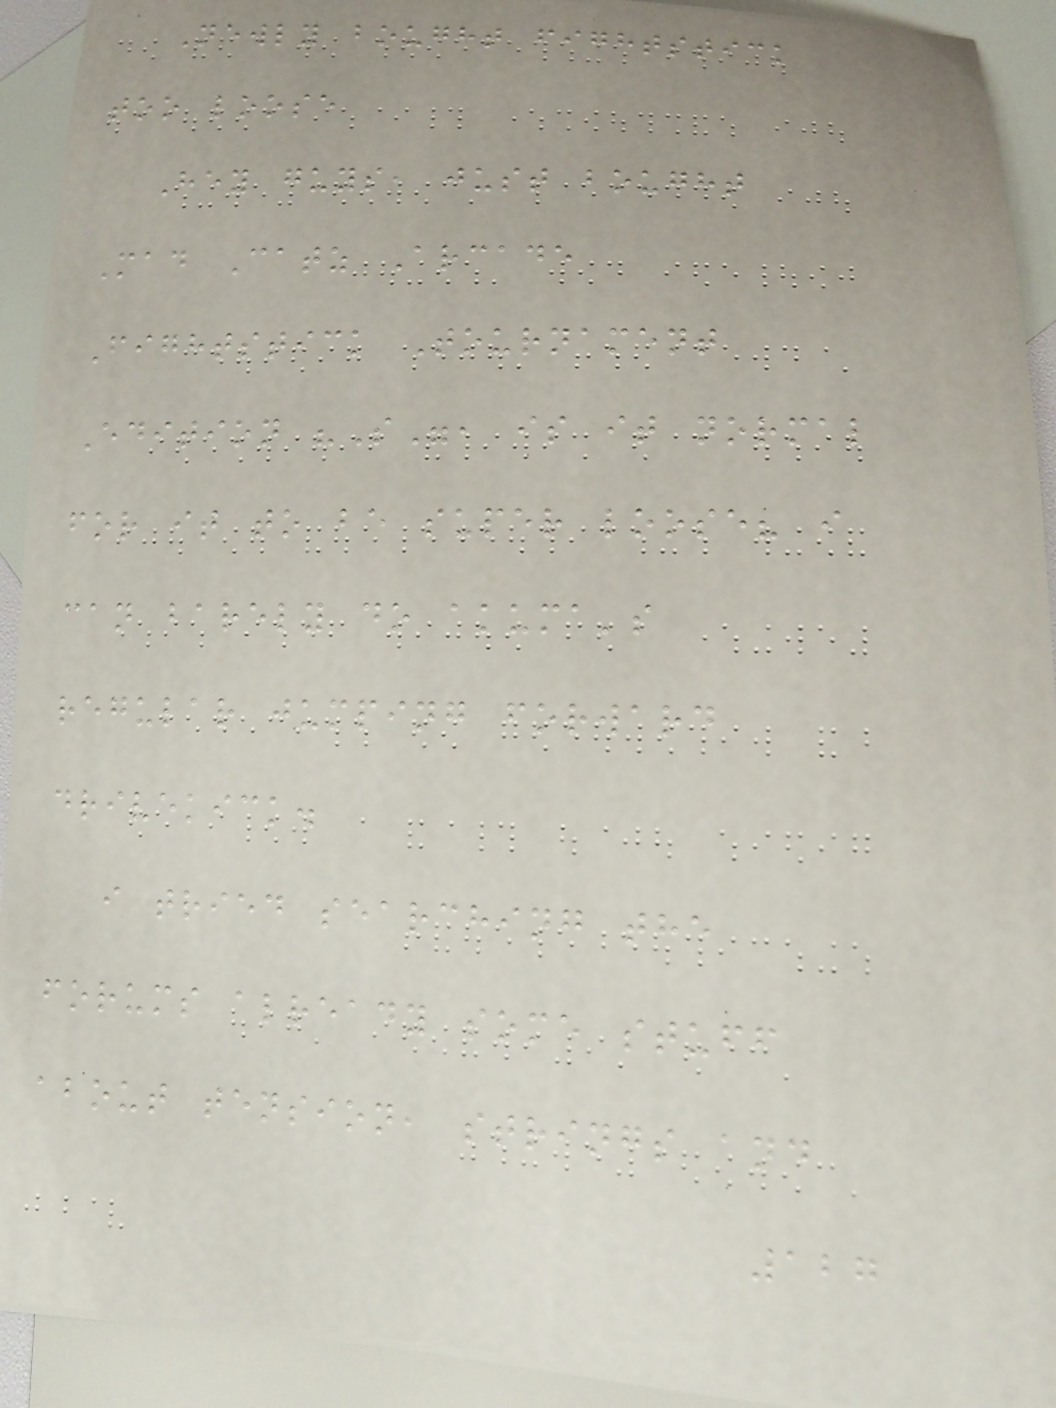Newly bought fightstick
too loose
Hey guys, just bought
Mad Catz Arcade
Fightstick Tournament
Edition "S", is it normal
for it to be super loose? i
can barely do akuma's
regular jumping forward
drivekick.
i tried searching the
forums already some stuff
about tension, strings and
127
